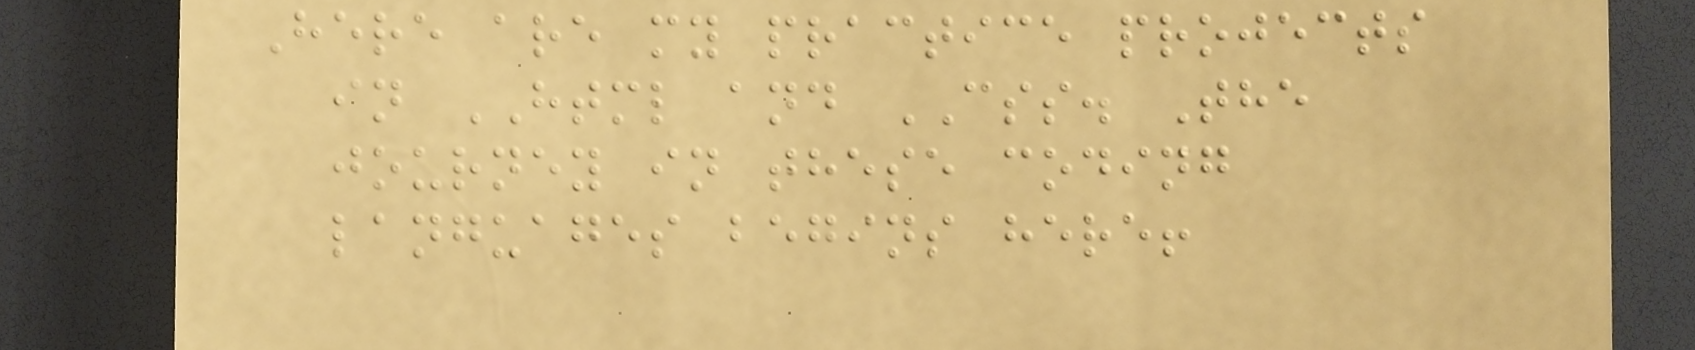Here are my practice projects
in HTML and CSS. The
journey in these coding
languages begins here!
